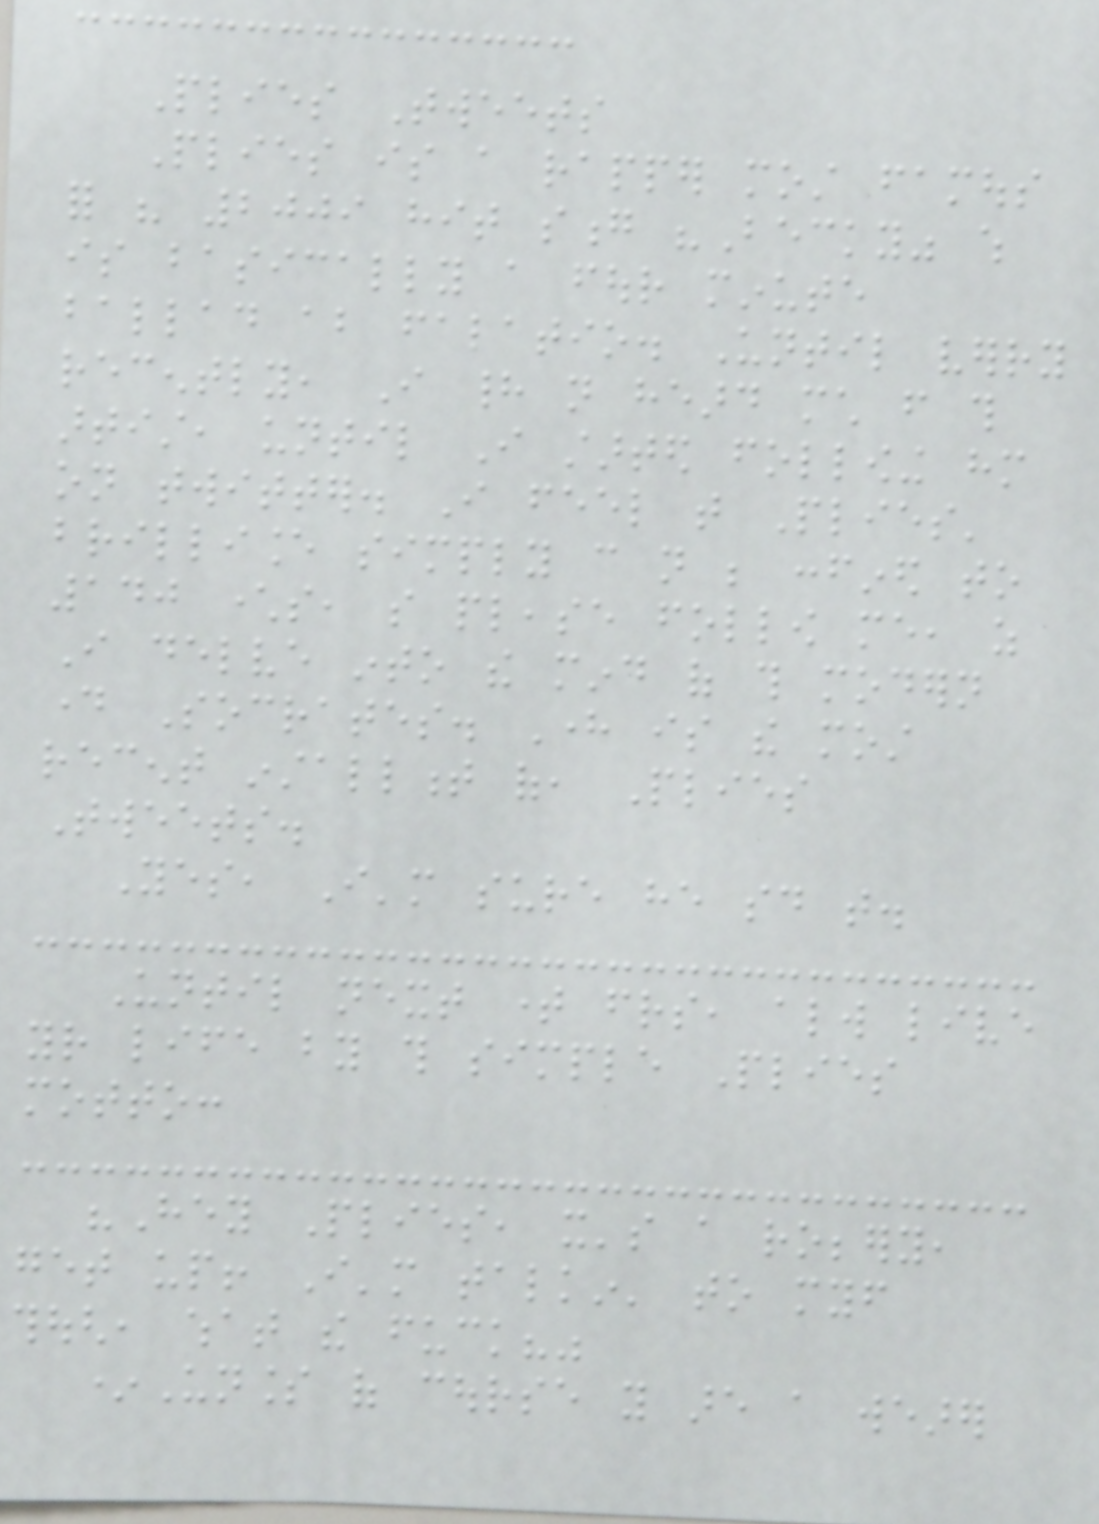Plies Tweets
Plies is a rapper most famous
for his 2009 hit song "Becky" which
is basically a four minute
ballad about falatio. Until verry
recently, I had not heard much from this
artist, until I started following him
on twitter. I feel that Plies'
brilliance simply can not be confined to
140 characters, so please follow me, as
I delve into the mind of this modern
day Socrates. Here is the most
recent installment of, Plies
Tweets.
Yes, I'm sure he said that.
Until next time friends, always live
your life by this simple Plies
motto:
"Hey Plies, it's a robbery,
get up! I'm talkin' to myself
though, what the fuck?"
*Unless of course you are a wearer
